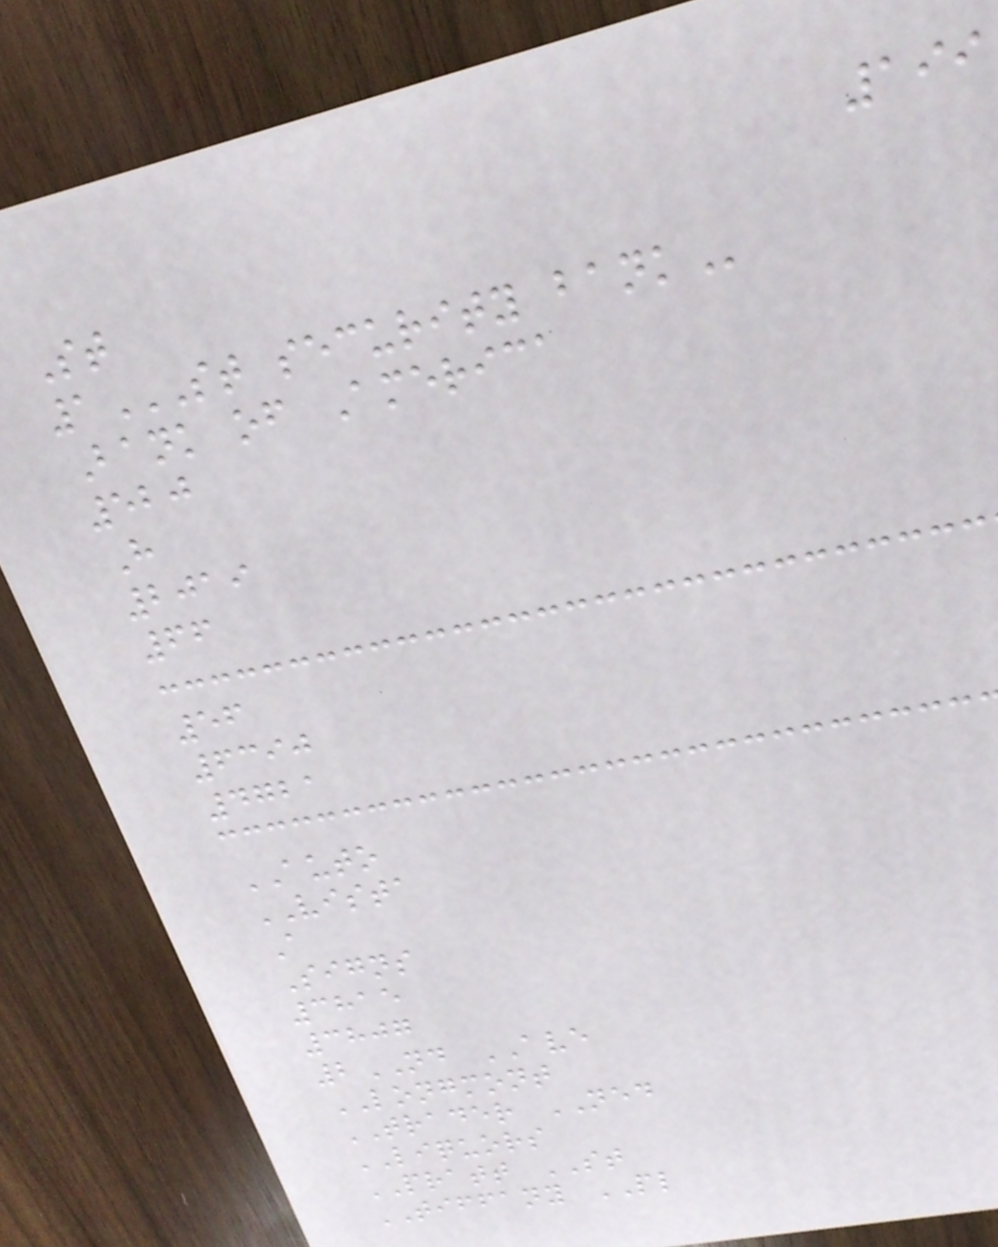199
St
1ST SECURITY BANK
Bank of America
520
H
2019
66
56
6390
4721
AUTO
VISTA
A
Signs
3815
3807
2ND AVE
LONGMONT
TRADER NED
LIQUORS
PRATT ST
TIFFANY PL
